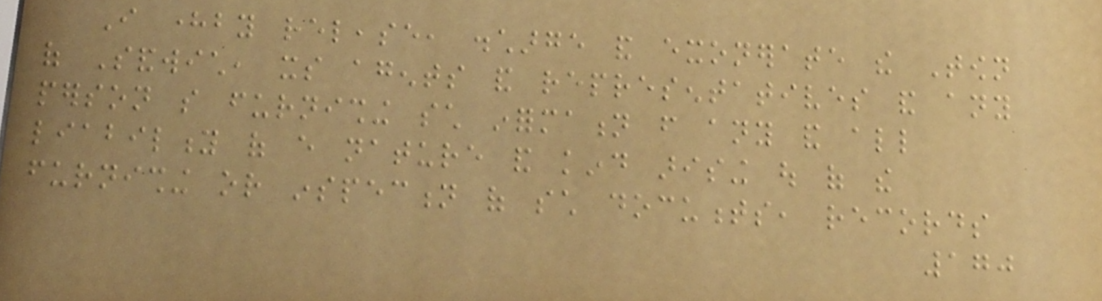I hereby release, discharge and exonerate the Town
of Sandwich, its agents and representatives and any
person so furnishing such information from any and all
liability of every nature and kind arising out of the
furnishing or inspection of such documents, records
170
